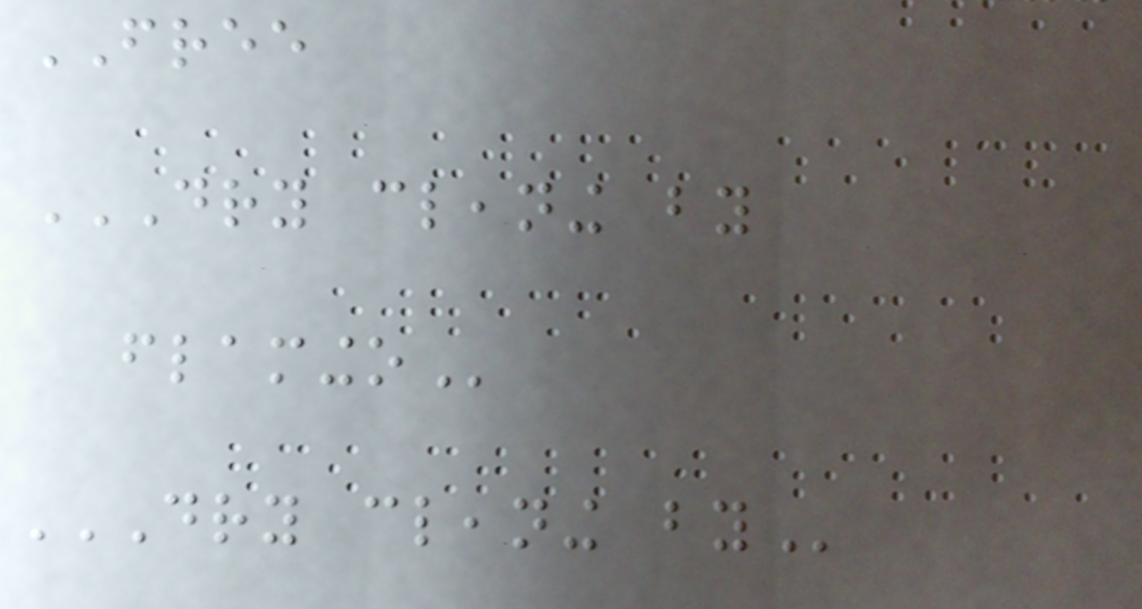FREE
DRY CLEANING BY
FLAMINGO
DRY CLEANING BY
